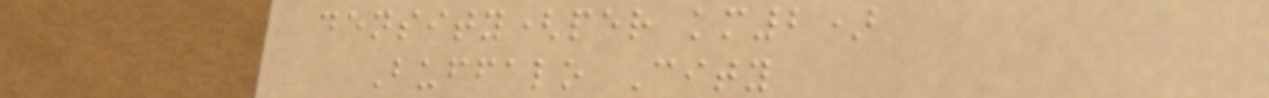density(per km2)
Buffalo City
